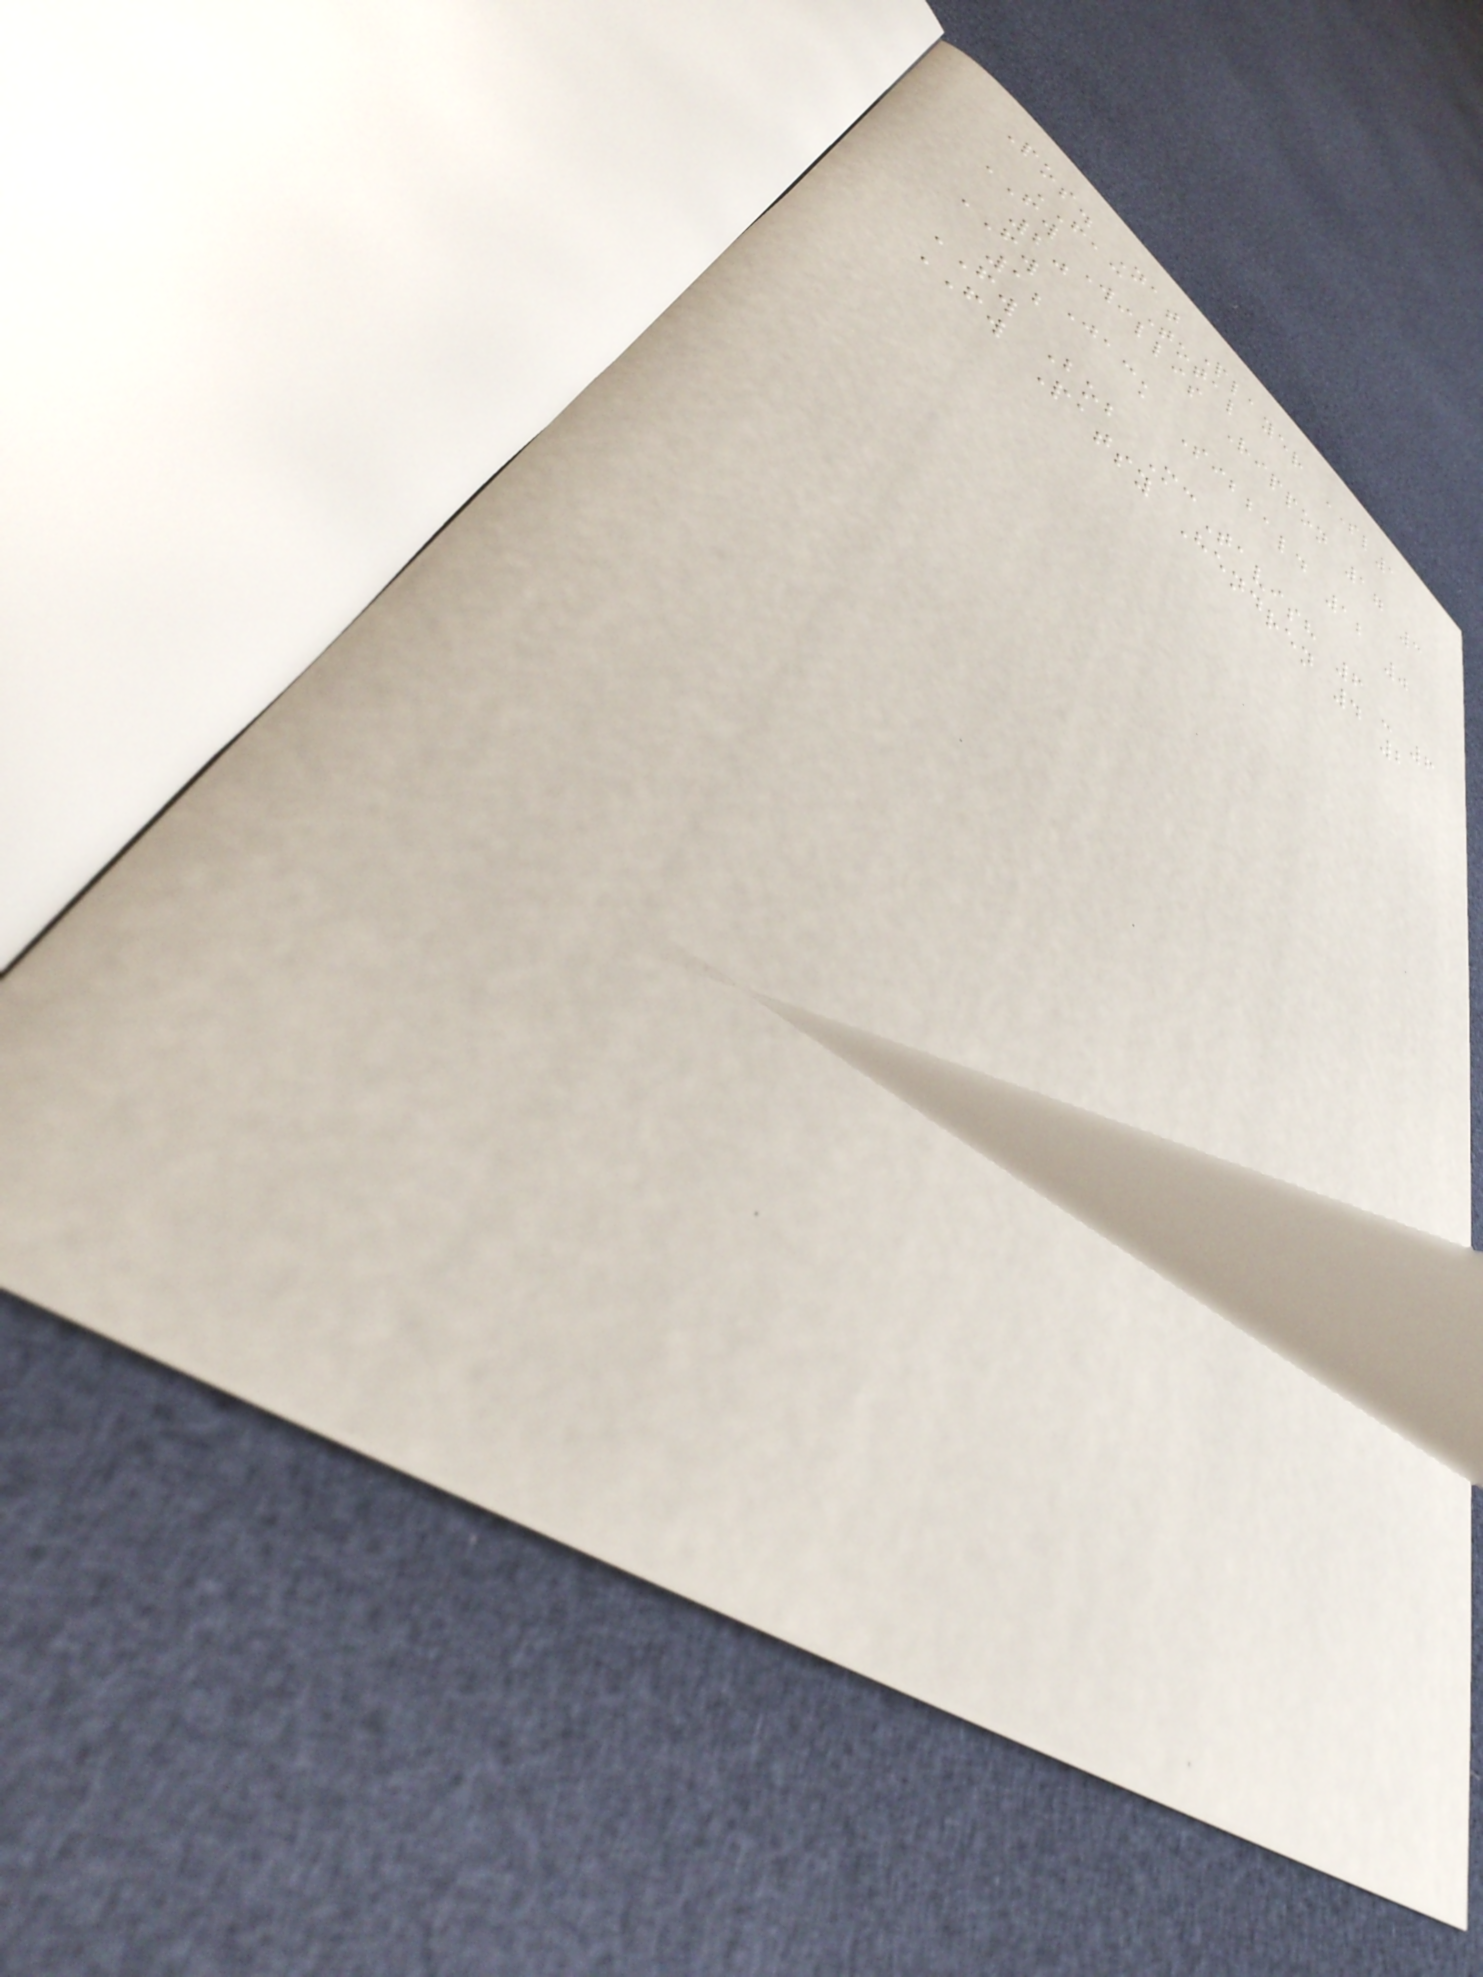Pos. Nat Player SL1
FAC Total
FW Willis Rippon 17 3
20
FW Jack Sibbald 12 0
12
FW Bob McTavish 6 - 6
FW Patsy Hendren 4 2
